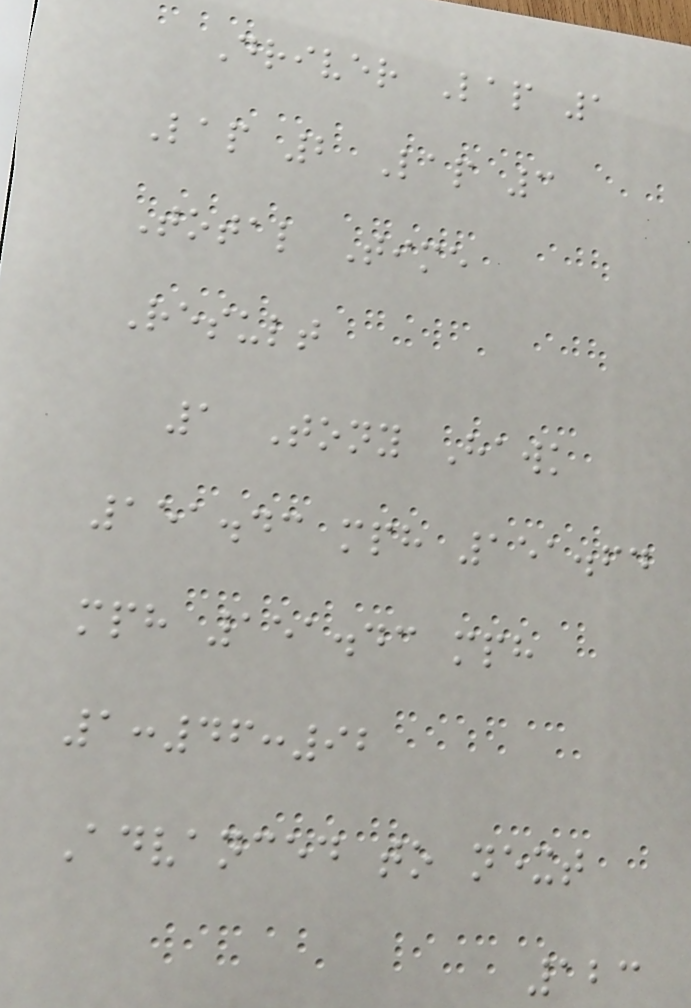Driver Lap 1
Lap 2 Lap 3
Total Time
Result
1 Tony Hawk
151.43 mph 151.64
mph 151.43 mph
1:46:92
Advanced to next
123
